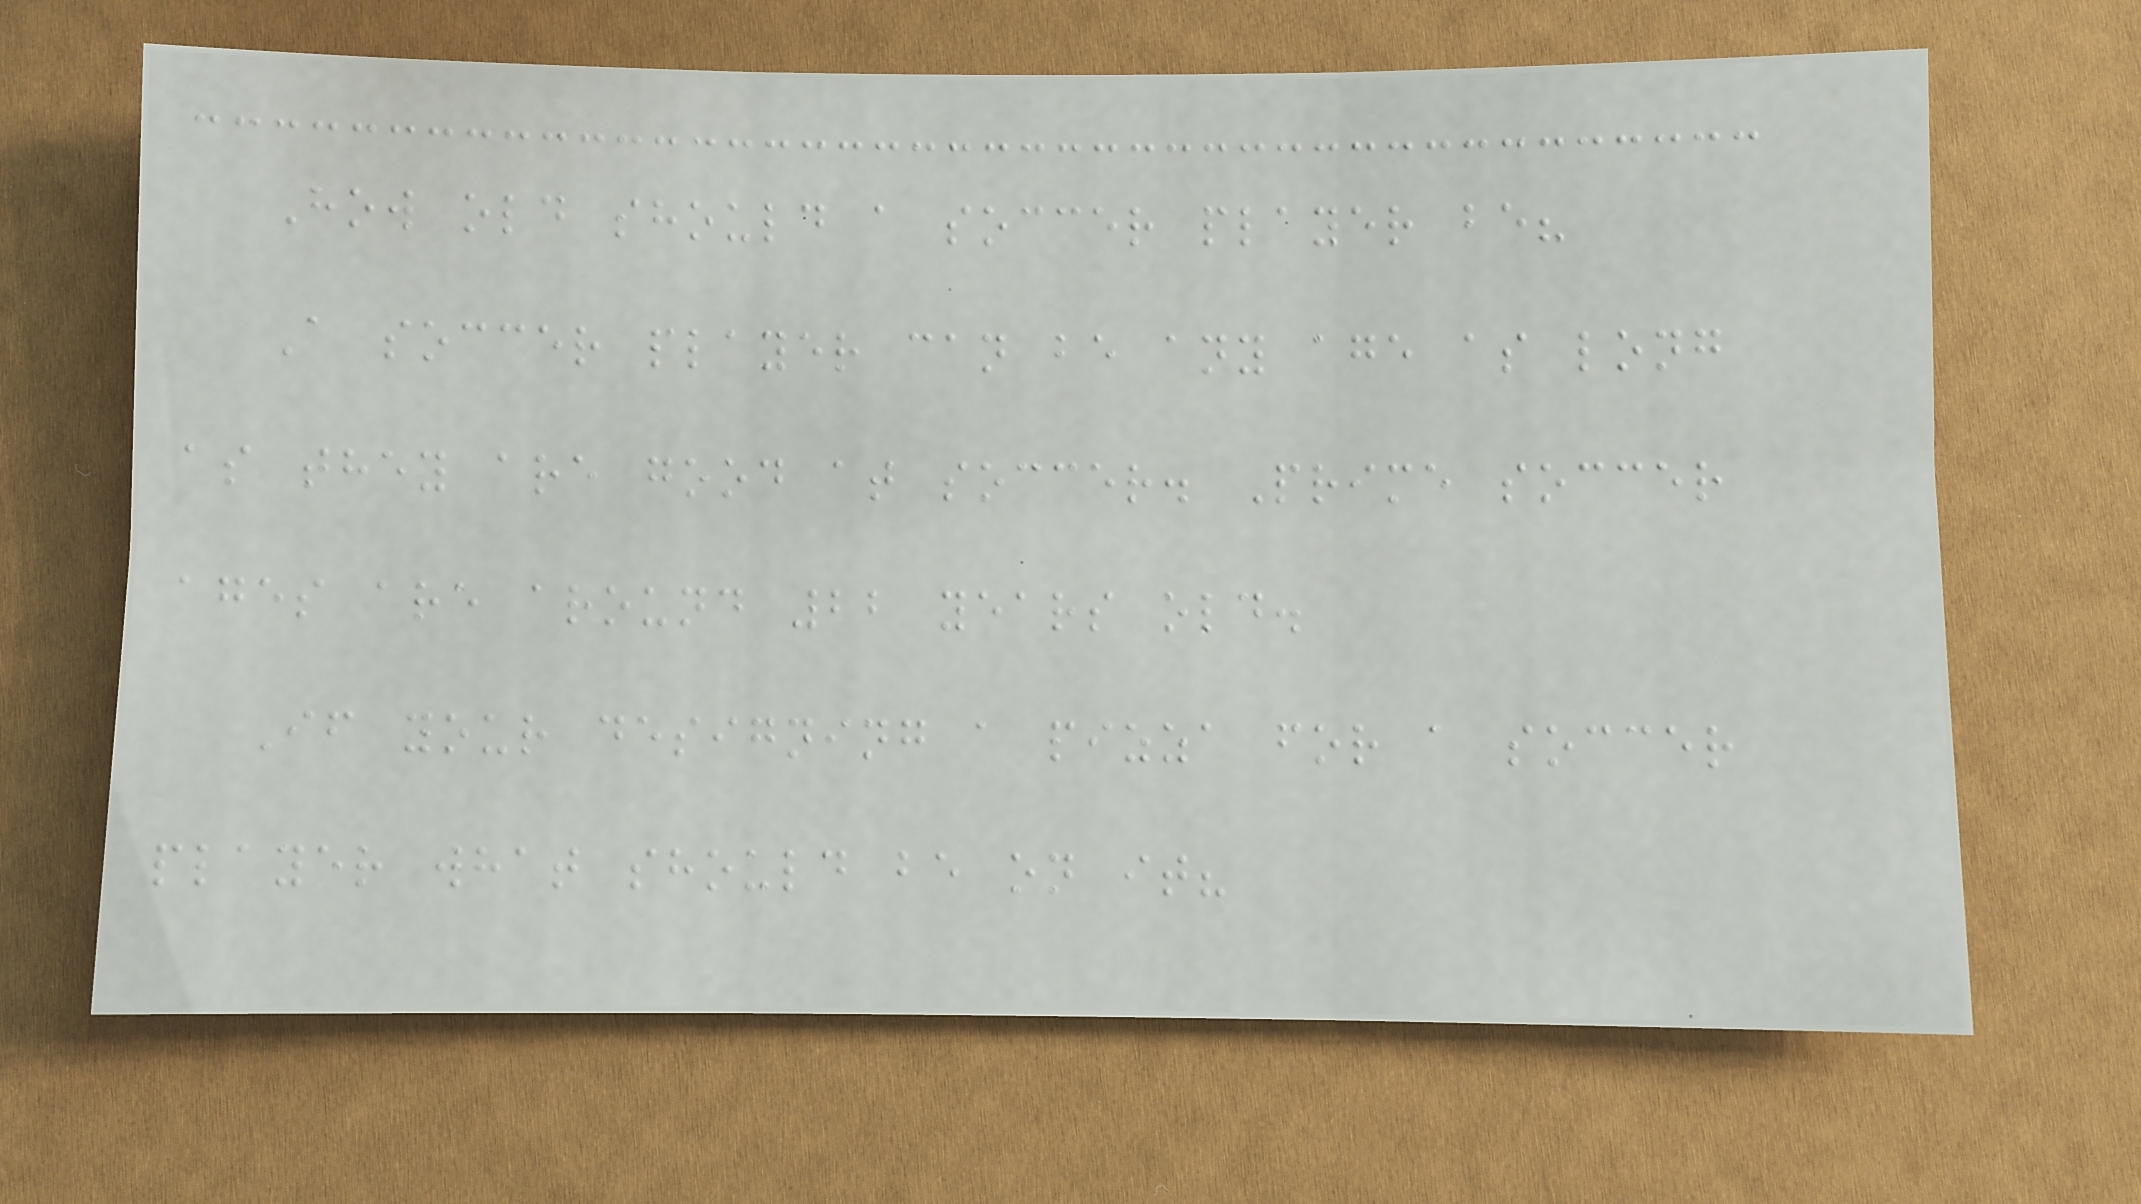How old should a soccer player be?
A soccer player can be any age as long
as they are good at soccer. Prime soccer
ages are around 22 years old.
If your designing a pizza for a soccer
player what should be on it?
